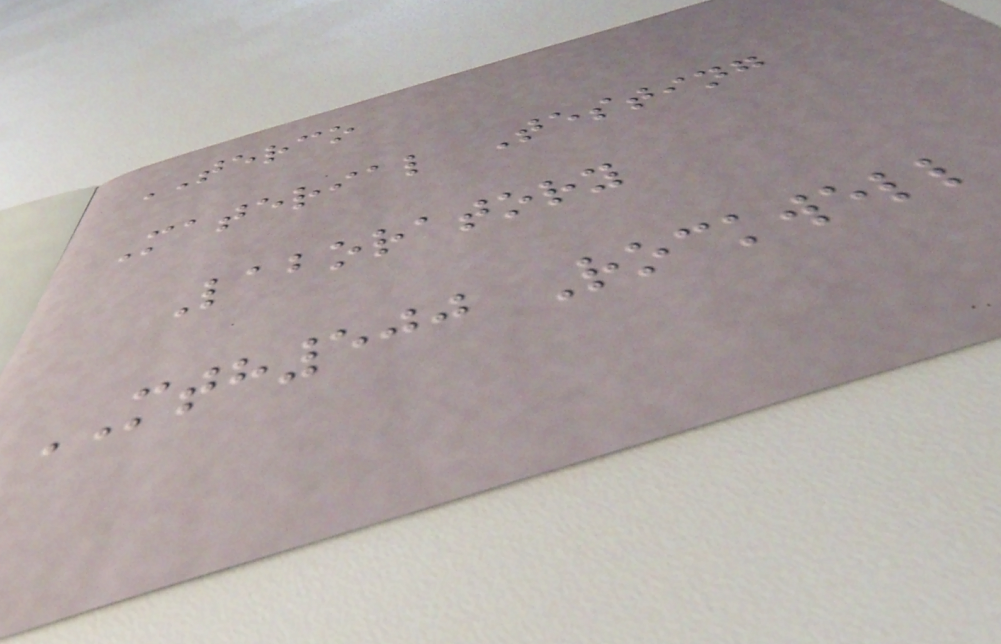TERCO
Material Testing
Laboratory
MTH500 Rockwell
